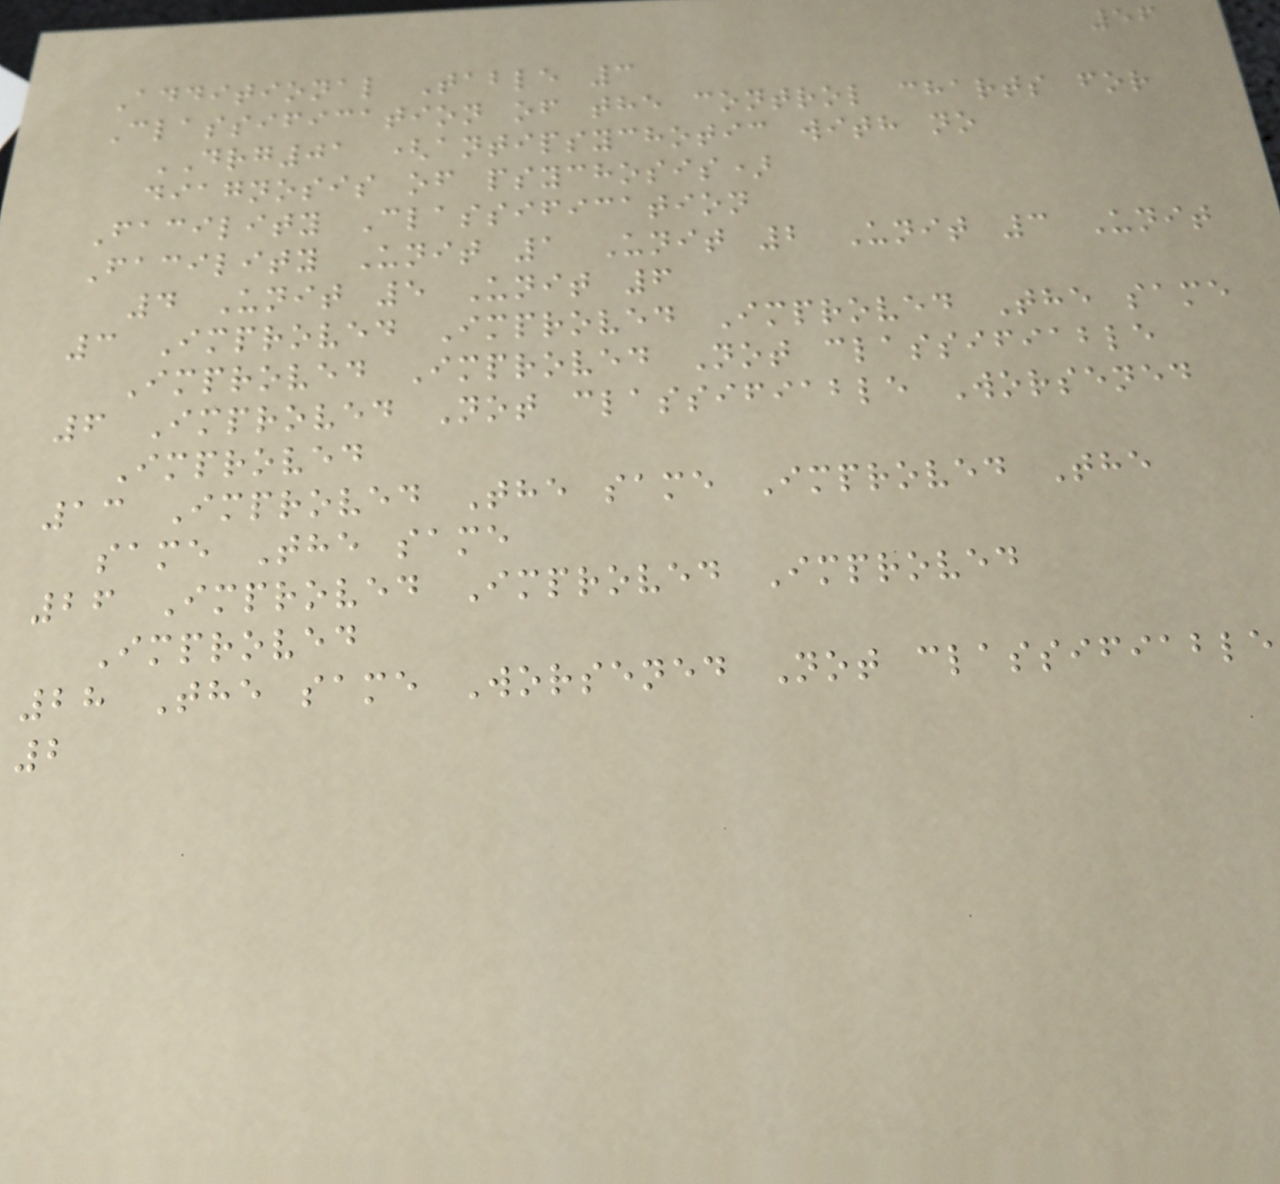56
Additional Table 3
Classification of the control charts for
DRG01 (antipsychotic with no
diagnosis of psychosis)
Facility Classification
Facility Unit 1 Unit 2 Unit 3 Unit
4 Unit 5 Unit 6
3 Improved Improved Improved The same
Improved Improved Not classifiable
6 Improved Not classifiable Worsened
Improved
13 Improved The same Improved The
same The same
26 Improved Improved Improved
Improved
28 The same Worsened Not classifiable
2
